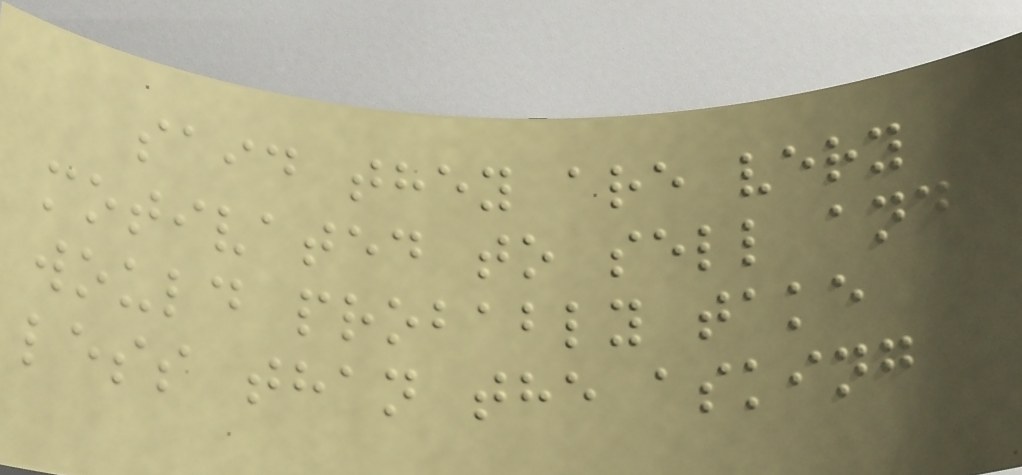said they are very
motivated to sell and
would probably take
less than the asking
